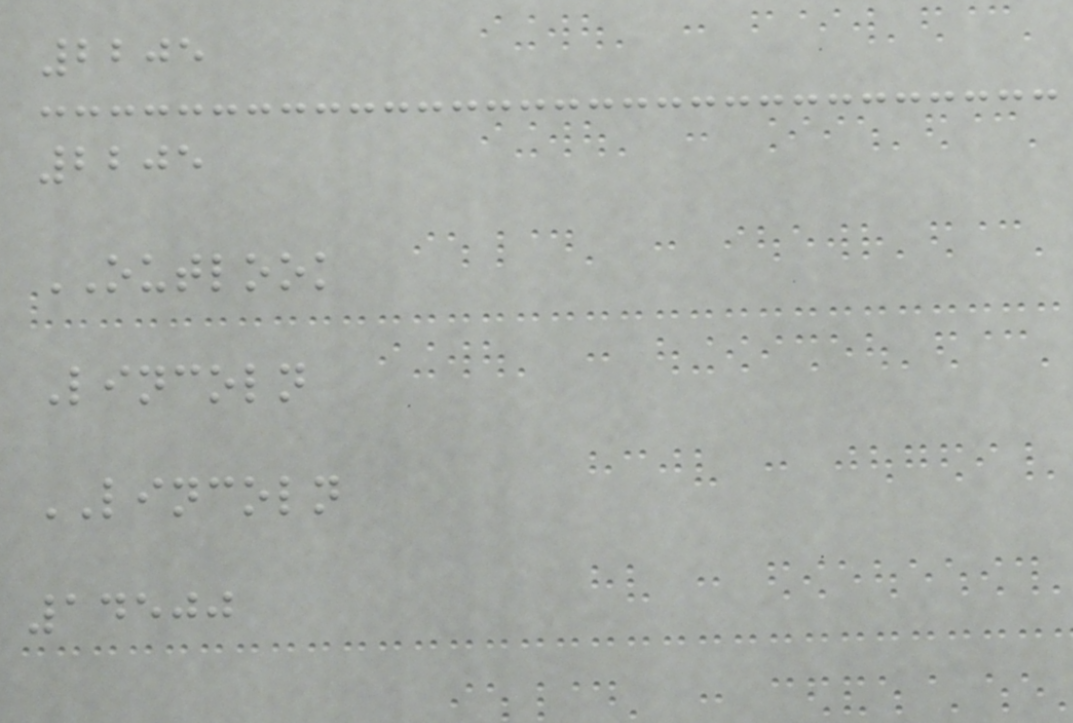2205
2205
OUTLOOK
Lincoln
LINCOLN
14500
